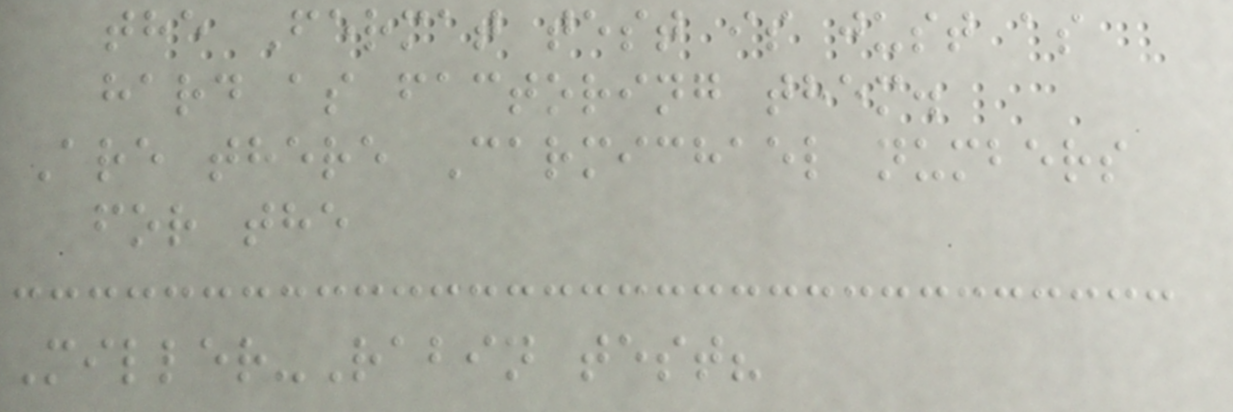the Fermat test is just as
hard as factoring them.
Are there Carmichael numbers
for the
Miller-Rabin test?
